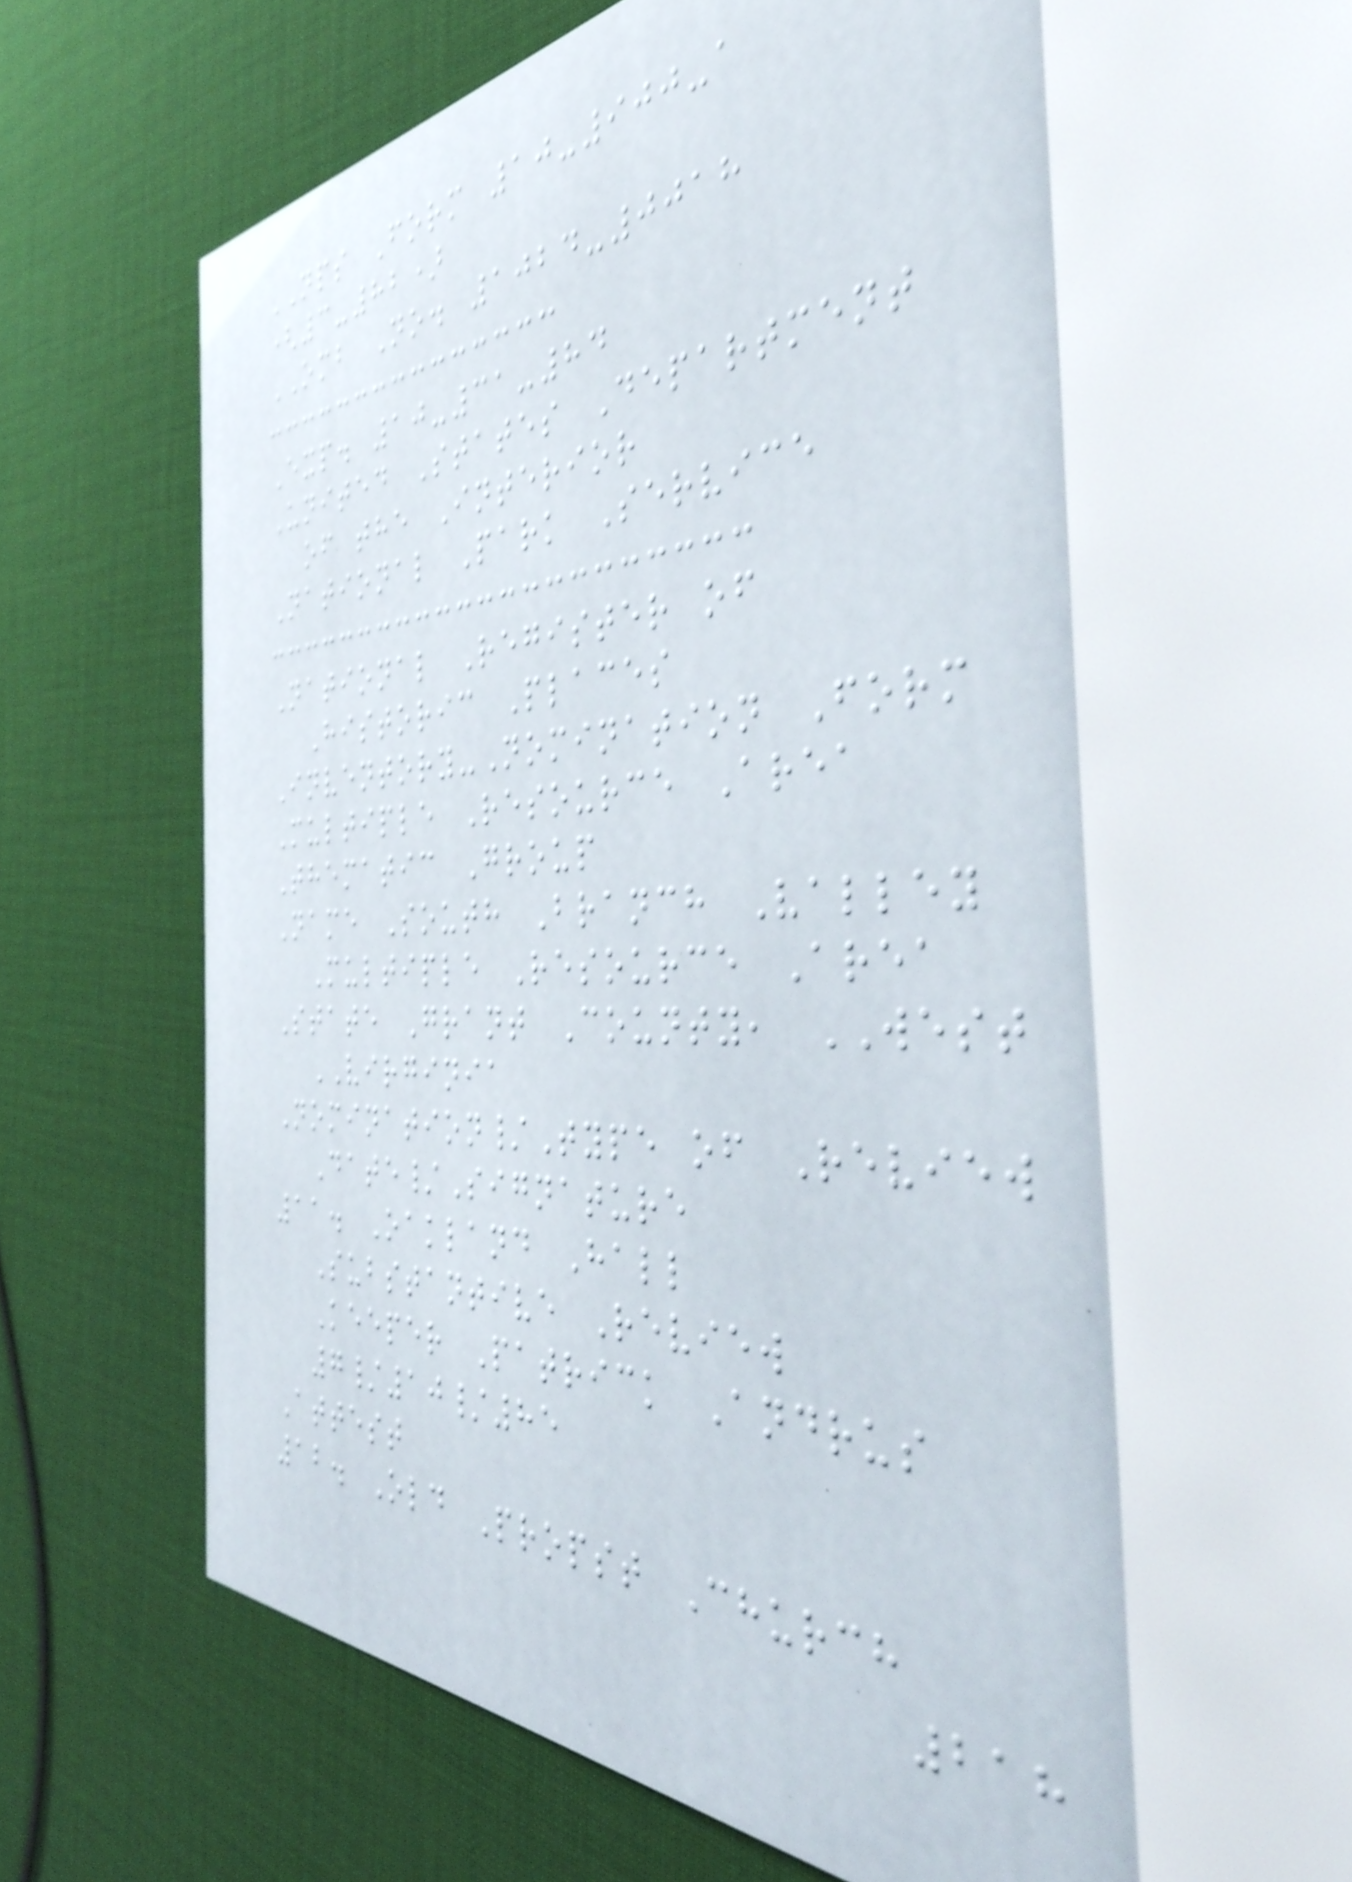NPS Form 10-900-a
(3-82)
OMB No. 1024-0018
Exp. 10-31-84
United States Department
of the Interior
National Park Service
National Register of
Historic Places
Inventory-Nomination Form
Multiple Resource Area
Thematic Group
Name South Branch Valley
Multiple Resource Area
State Grant County, WEST
VIRGINIA
Nomination/Type of Review
Date/Signature
11. Oakland Hall
Substantive Review
Keeper Patrick Andrus
7/10/85
Attest
12. Old Propst Church
218
